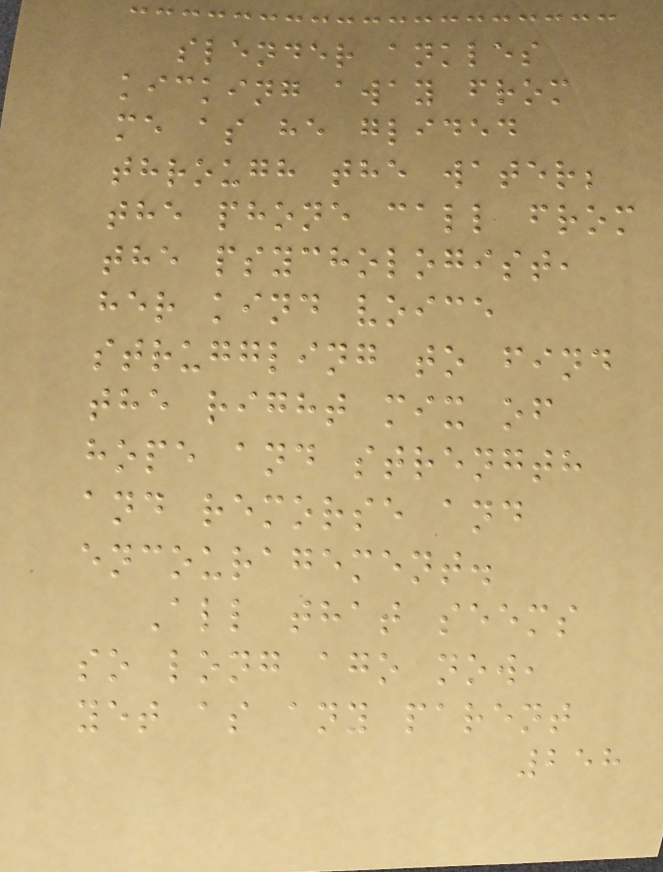slender ankles
kicking away from
me as he glided
through the water;
the phone call from
the psychologist,
her kind voice
struggling to find
the right mix of
hope and strength
and remorse and
encouragement.
All that seems
so long ago now,
yet as any parent
258
